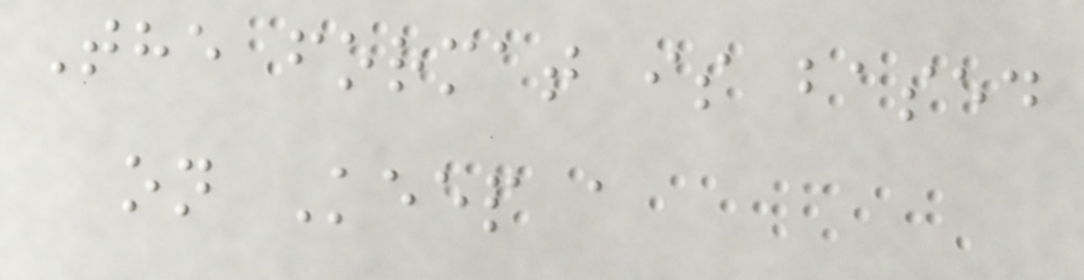The format is based
on Keep a
